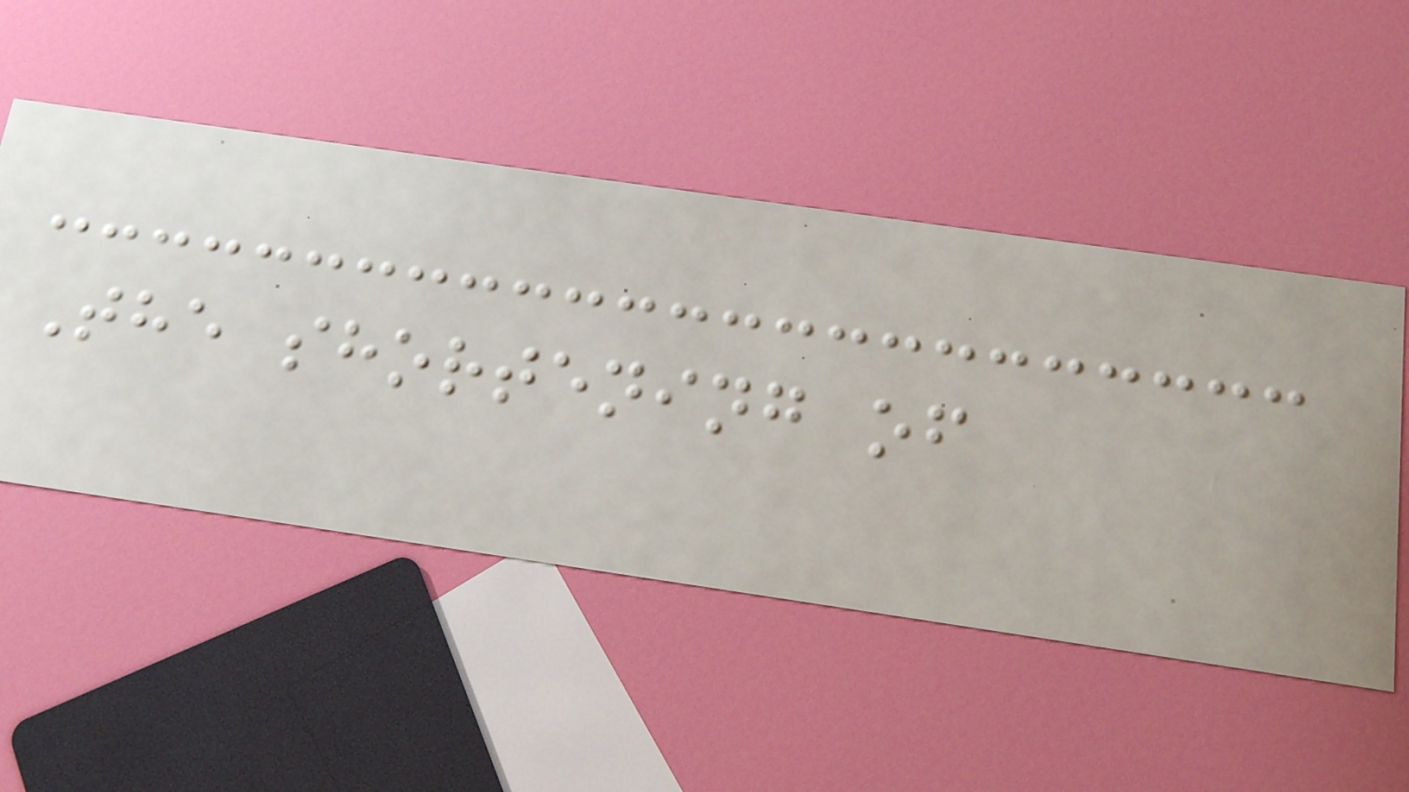The shortening of
